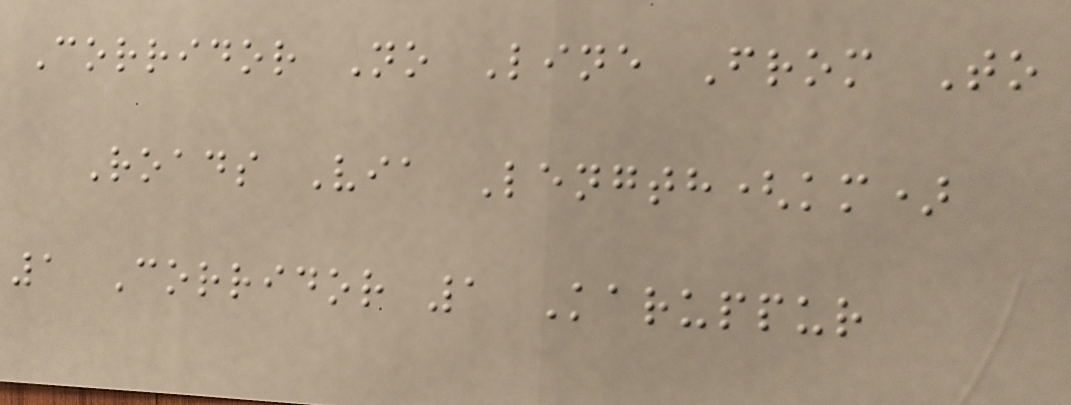Corridor No Line From To
Roads Via Length(km)
1 Corridor 1 Karuppur
